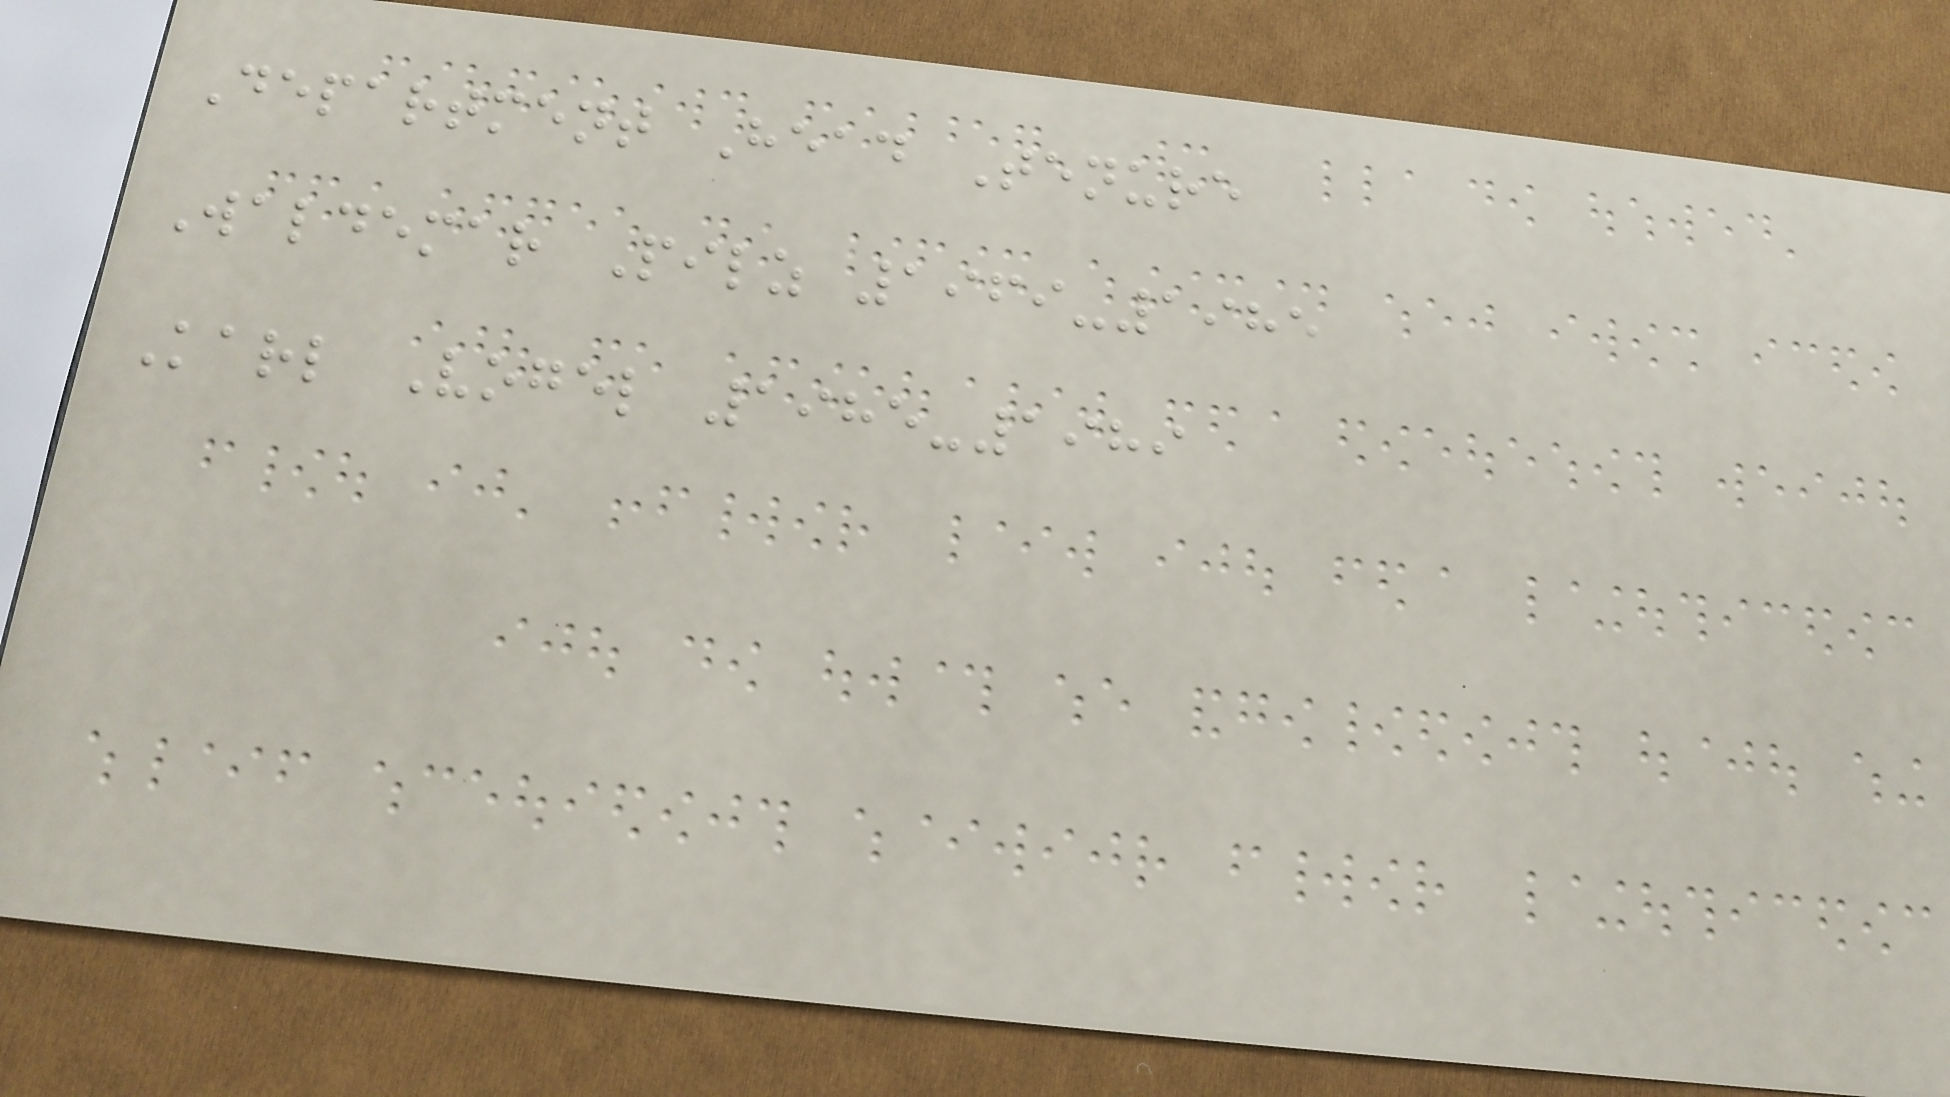Department Head Tenure
Waldemar Pilz 1969-1985
Karl Vogel 1985-1989
